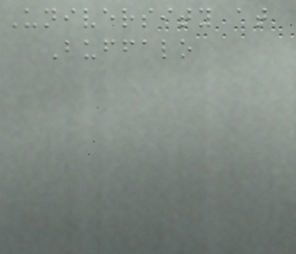University at
Buffalo
